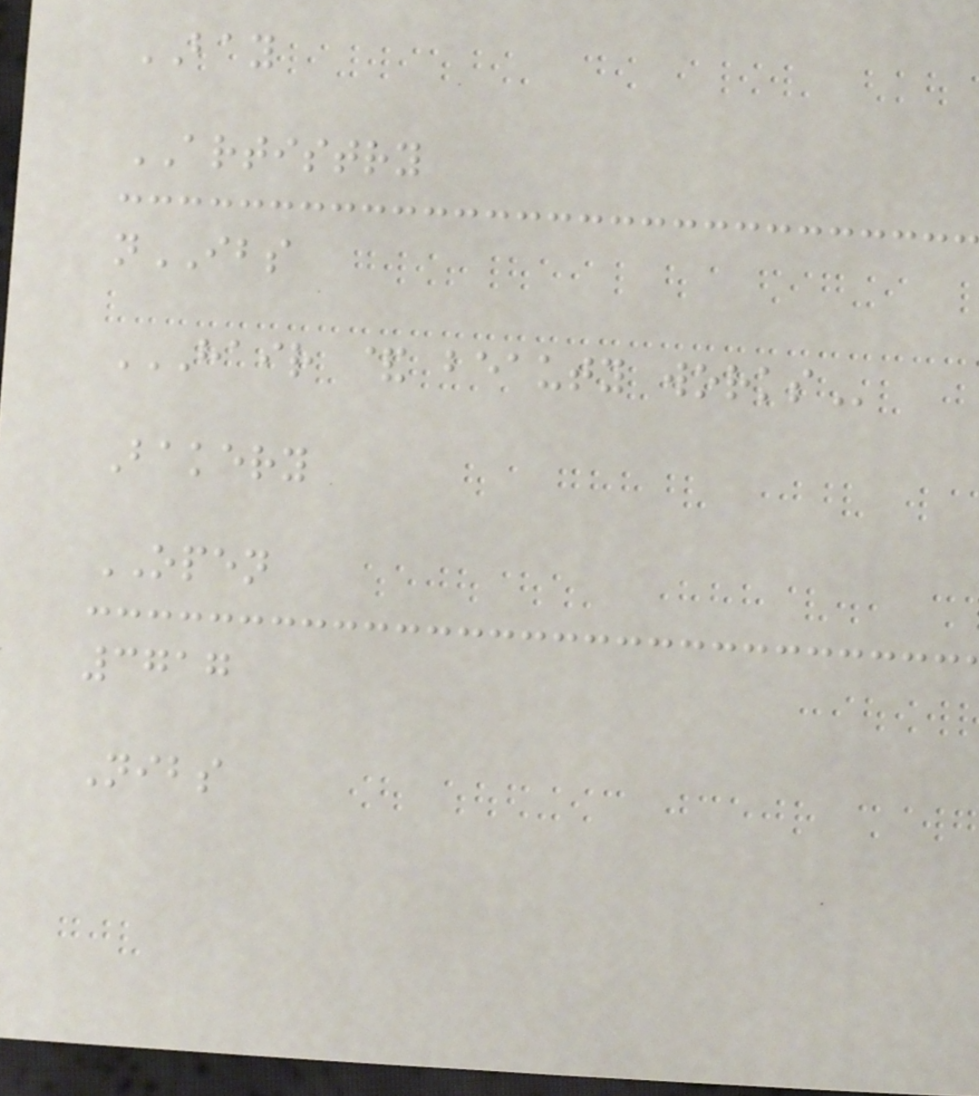BAY
ARTISTRY
nIBS
HAIR & BEAUTY WORKS
Bakery
OPEN
3717
Nibs
